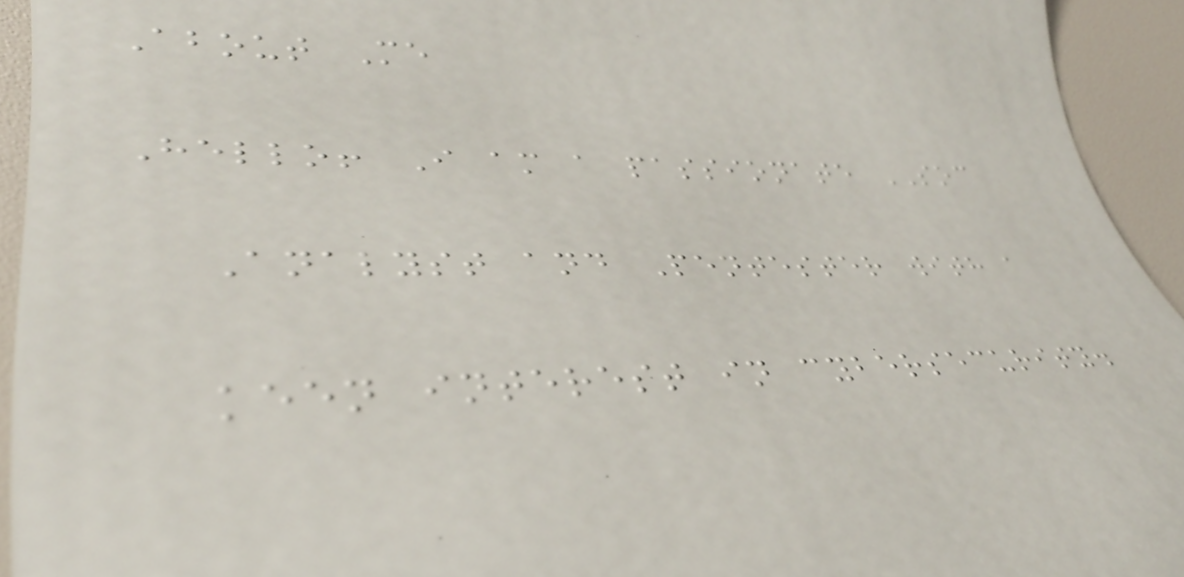About Me
Hello! I am a passionate SOC
Analyst and Pentester with a
keen interest in cybersecurity.
